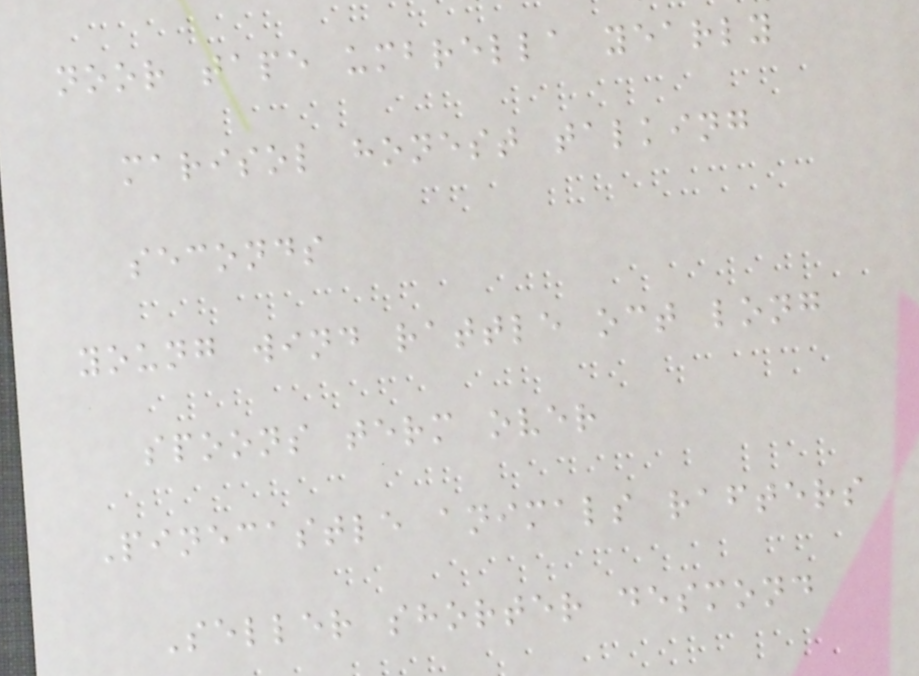noor tape umbrella yearly
marisol honest talking
seconds
young wind rattle oct long
spoons term over
Pinecastle animals rafters
Seller shorter desmond
